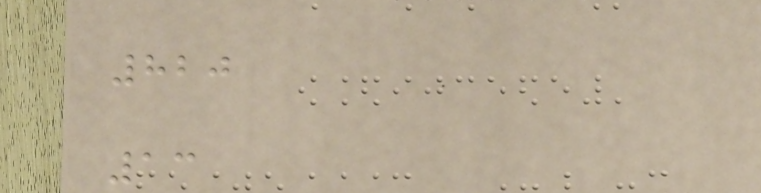820
13
